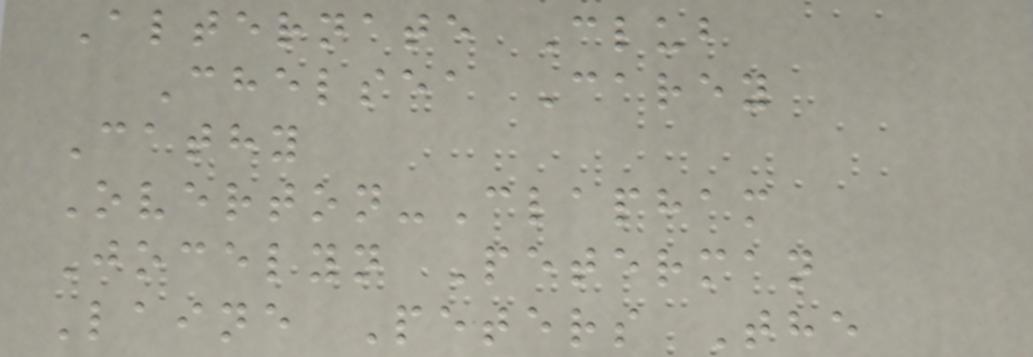Alternate Club
Chelsea Carey
Cathy
Overton-Clapham
Jocelyn Peterman
Laine Peters The
